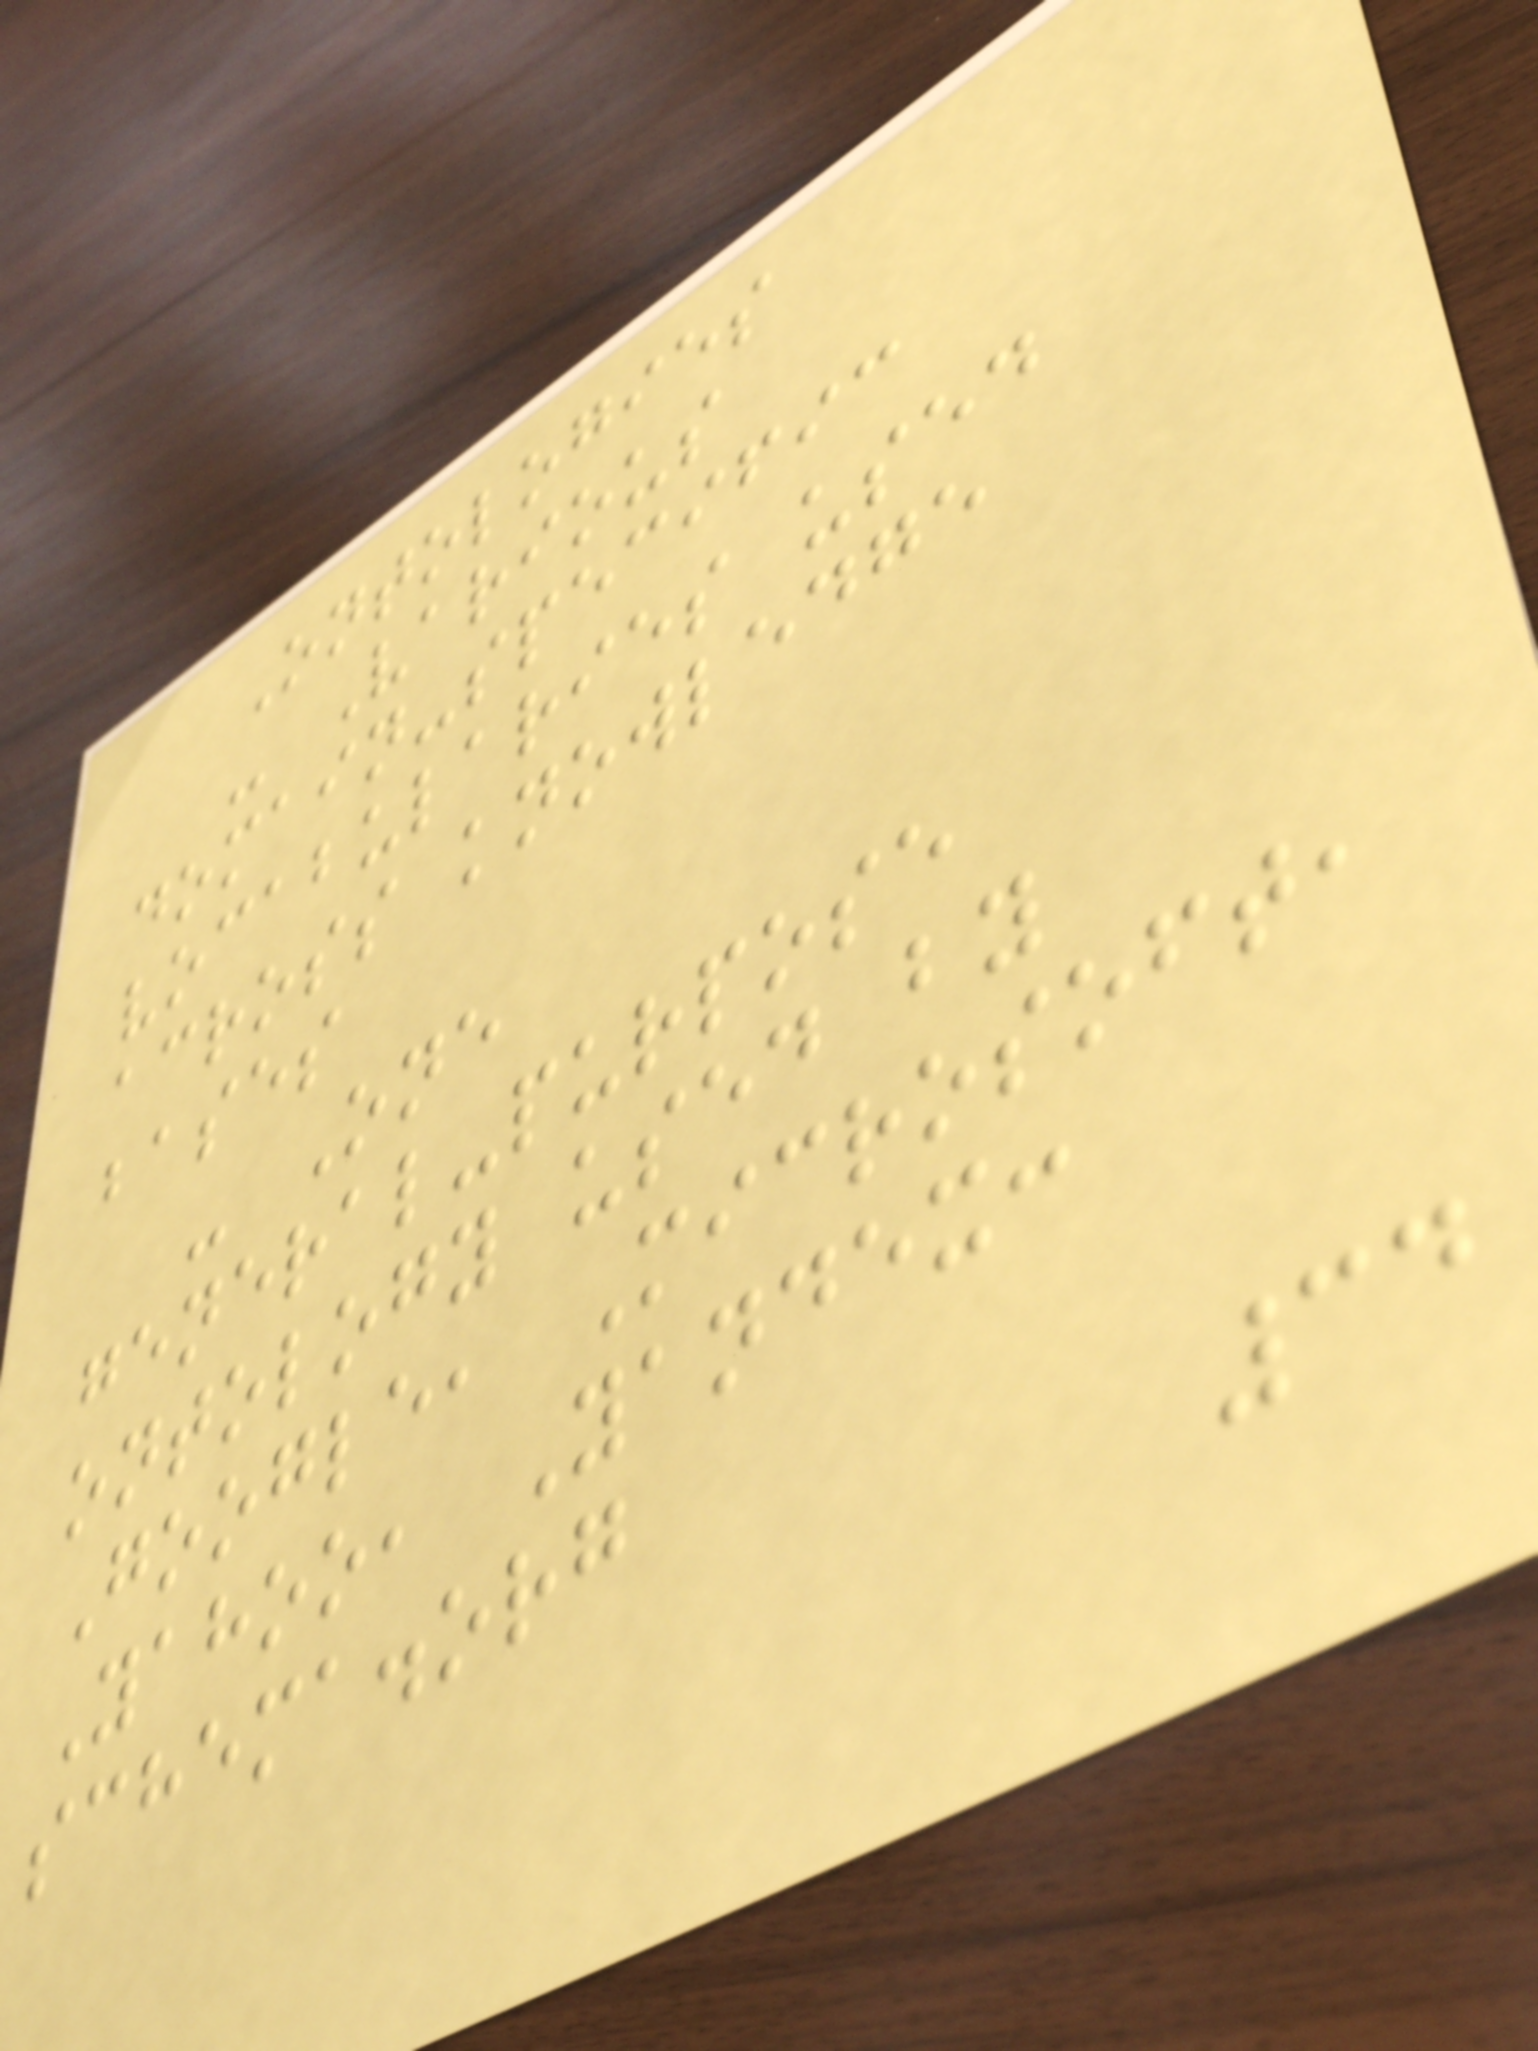Ontologies
- Various
domain-specific
vocabularies used
across knowledge
bases
- One
general-purpose
ontology used by
Google, Microsoft,
Yahoo, Yandex:
schema.org
34
